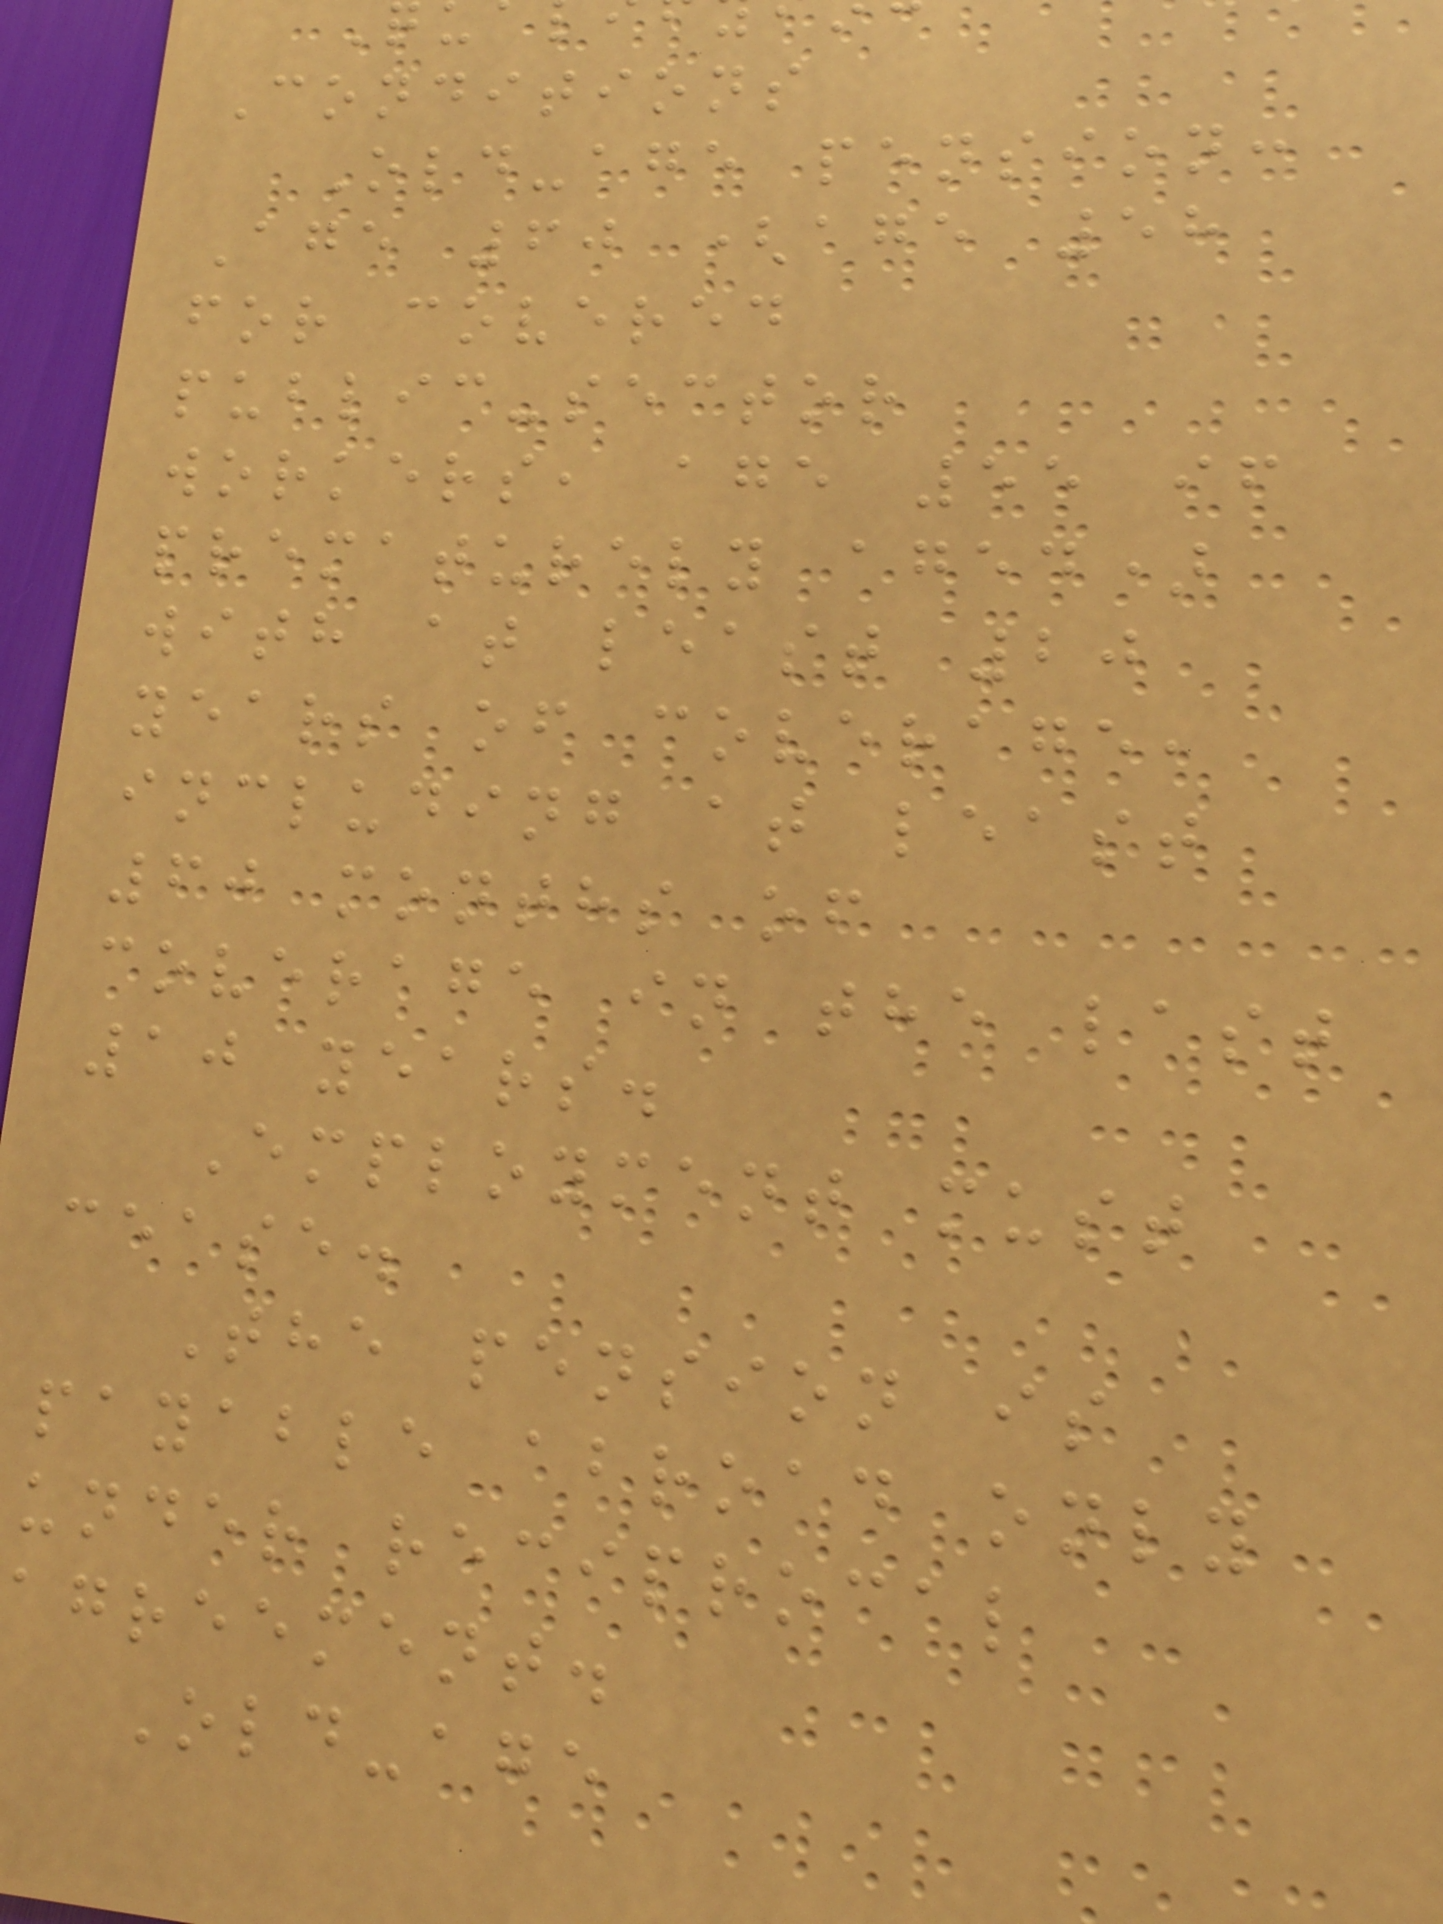Conditions
Old-age pension:
Age 60 (age 58
for covered
public-sector
workers, age 55 if
prematurely aged)
with at least 20
years of coverage,
including at least
60 months of
coverage in the last
10 years.
Employment must
cease.
The pension is
payable abroad only
under reciprocal
agreement.
Old-age
